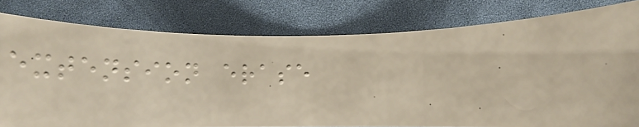extension erase
